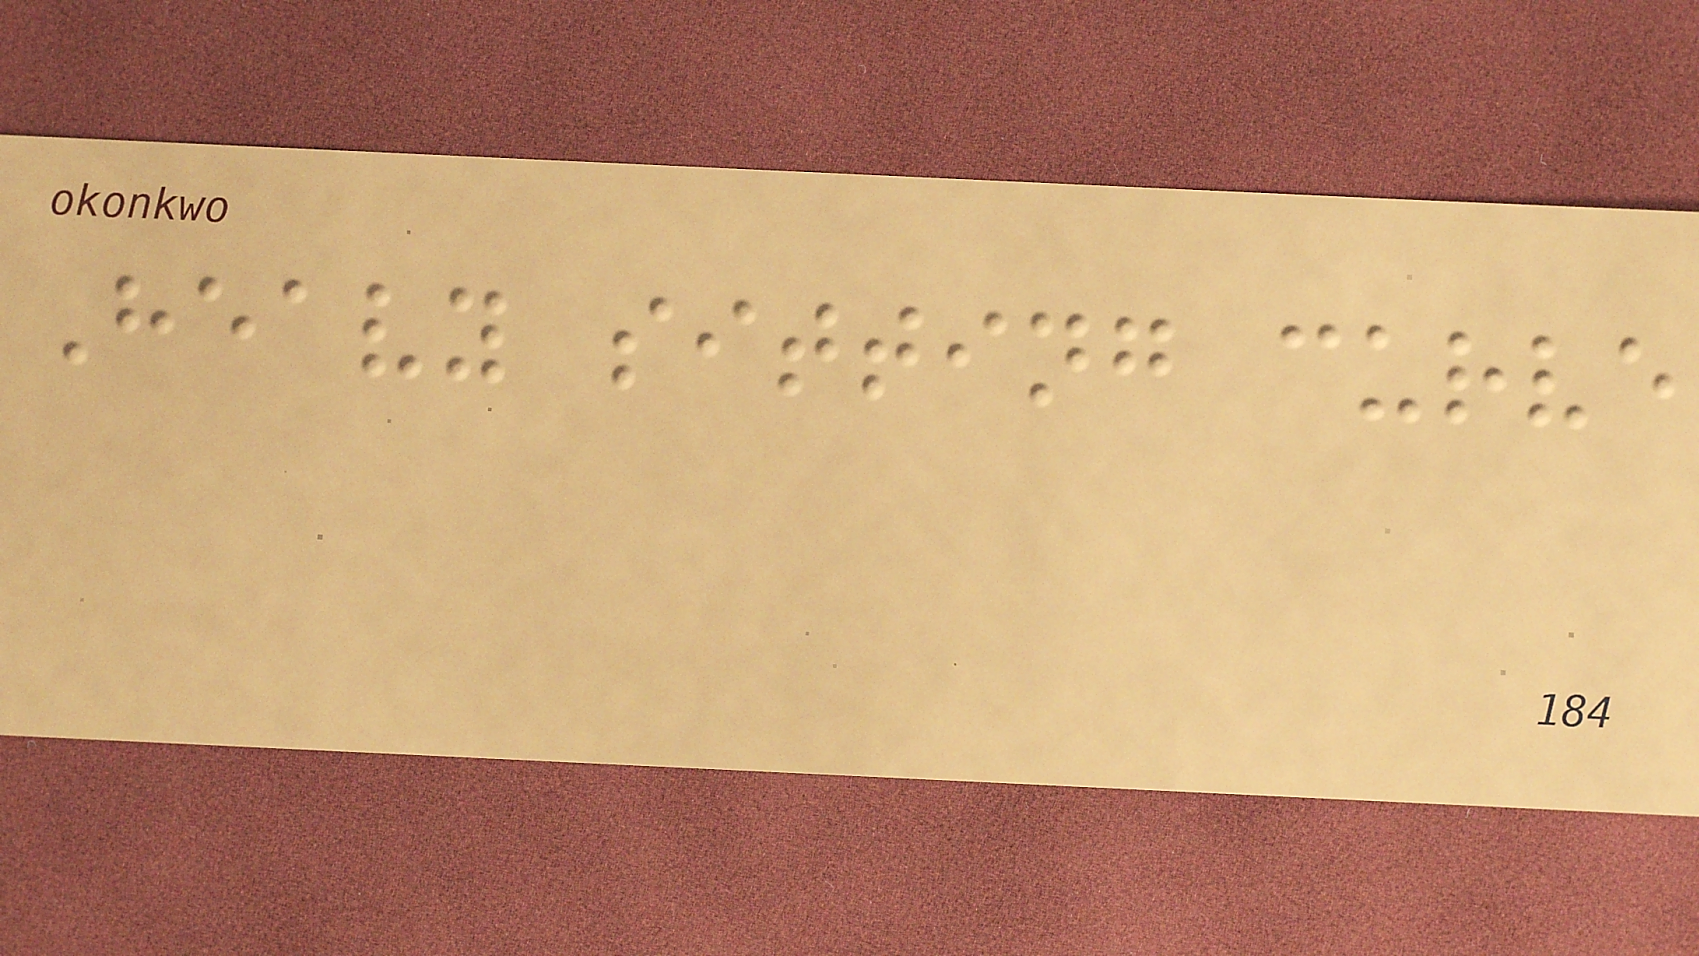Heavy sitting curve
